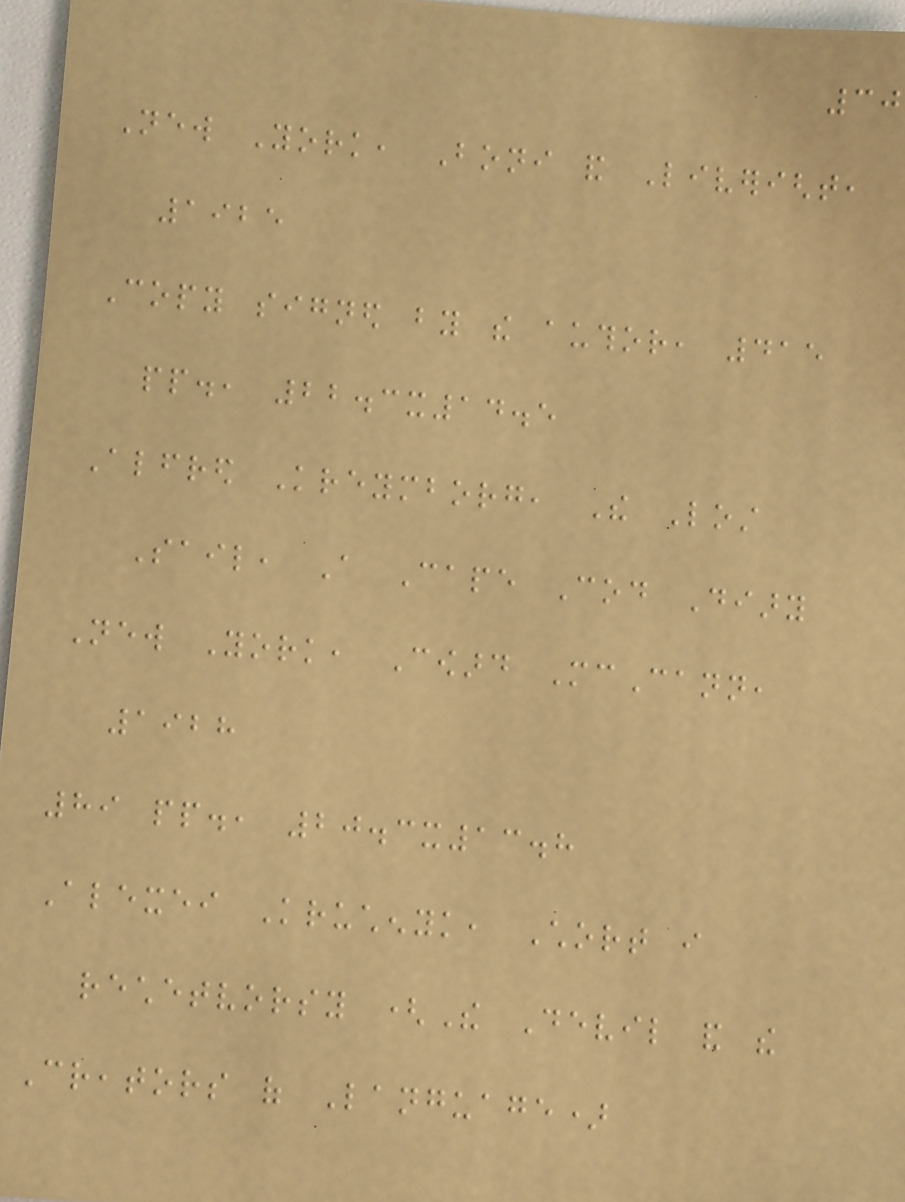30
New York, Boni and Liveright,
1925
Copy signed by the author, 415
pp., 22.3x14.5
Alfred Kreymborg, The Lost
Sail, A Cape Cod Diary
New York, Coward McCann,
1928
89 pp., 20.3x13.8
Alexei Kruchenyk, Chort i
rechetvorsy (The Devil and the
Creators of Language)
